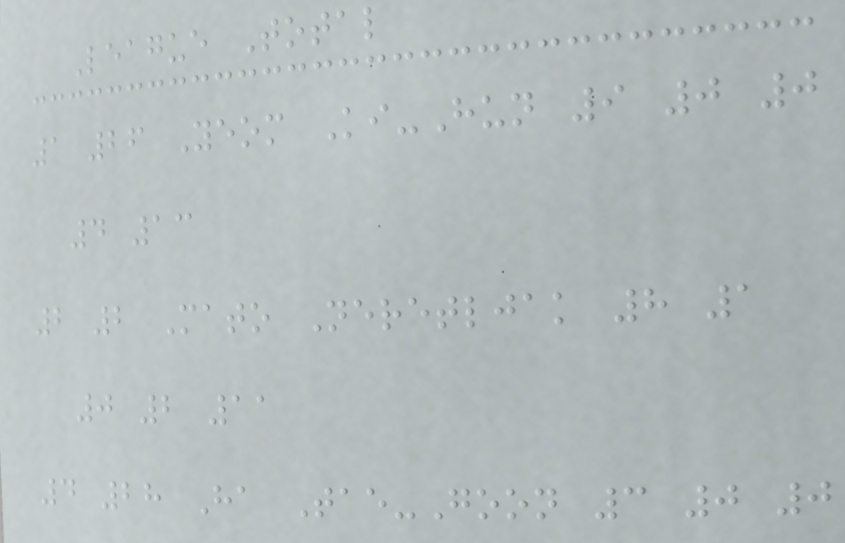League Total
1 26 Yeom Ki-Hun 9 0 0
4 13
2 2 Mato Neretljak 8 1
0 2 11
4 28 Ha Tae-Goon 3 0 0
